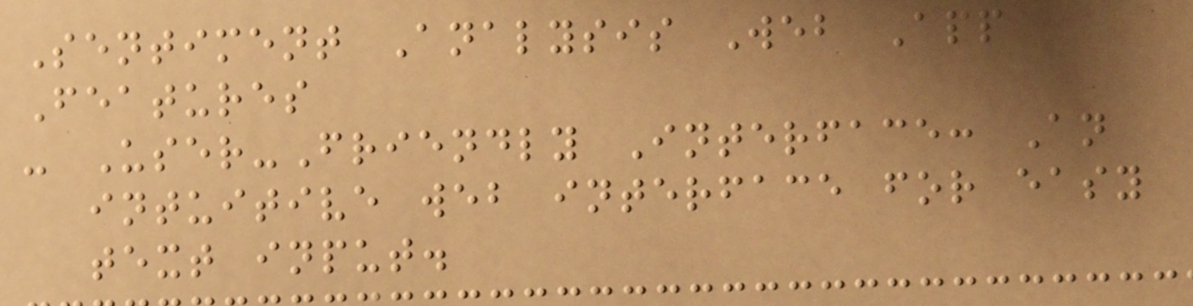Sentiment Analysis Web App
Features
- User-Friendly Interface: An
intuitive web interface for easy
text input.
